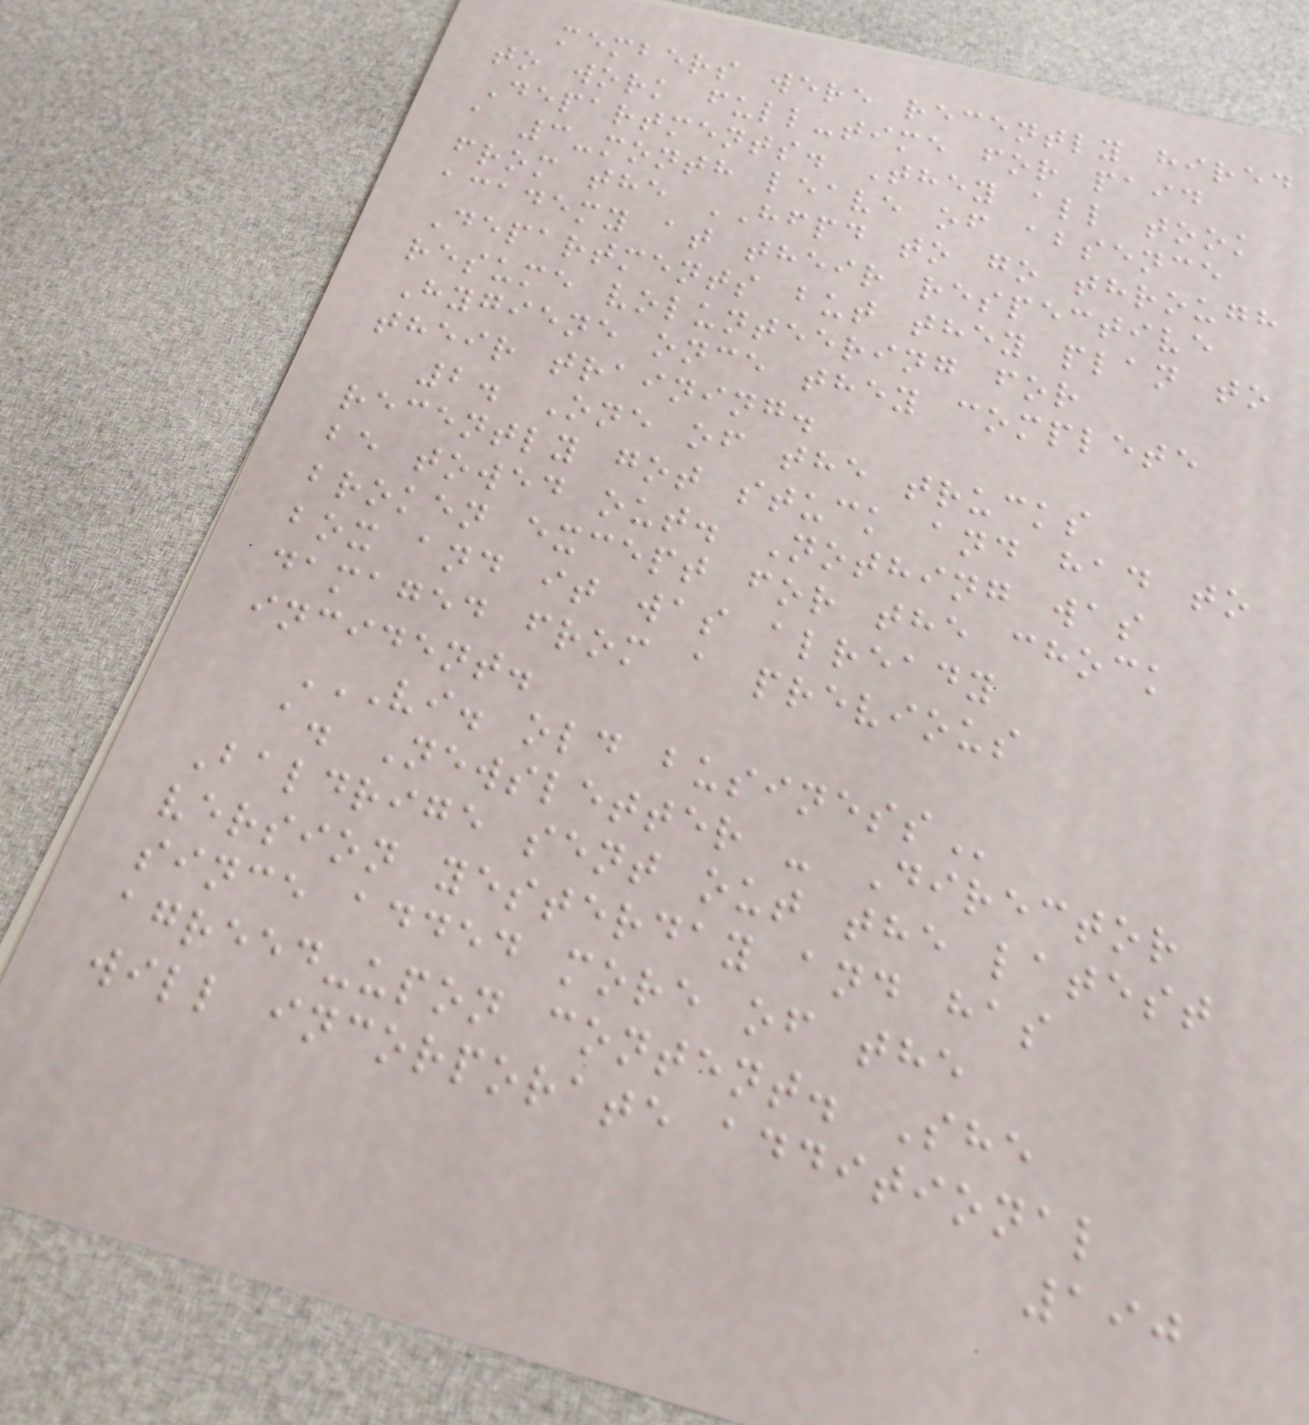members were recently hired
to work full-time for paid
Departments. They all took
a 3-month leave of absence
from the HFPD to go through
academy at their respective
Departments but they plan to
resume volunteering for
Hygiene once they complete
their training.
2. One of the trucks
recently got stuck and had to
be towed out. Nothing was
broken except for the chock
box and it was already
damaged from a previous
incident.
VI. OLD BUSINESS
a. Newsletter - Director
Baldrige sent out the latest
version yesterday and has
since added more of the
agreed-upon content. She
will incorporate additional
190
